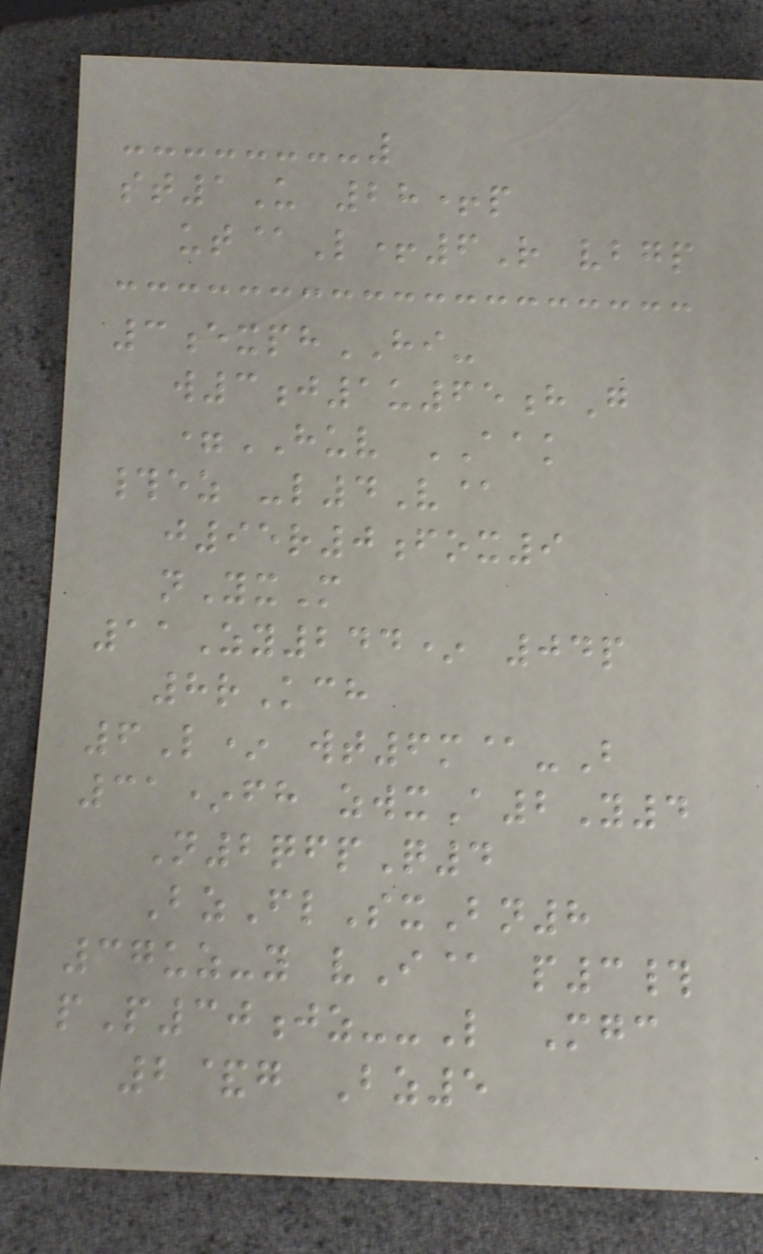st1U 28+p
ut@L+6R vbgp
3exphHI-
w3j1u65hG
=HUV AAK
#ez -l4V@
j95r0fox9
nYxM
11Zy244* 04p
8rKch
6L* wt6m@-B
31*fh zwxA2Y4
N2qfpQ4
BzFlSxBn8
37uz-y vI@ p3#
pP30jz--L Mgc
2&g Bz5
